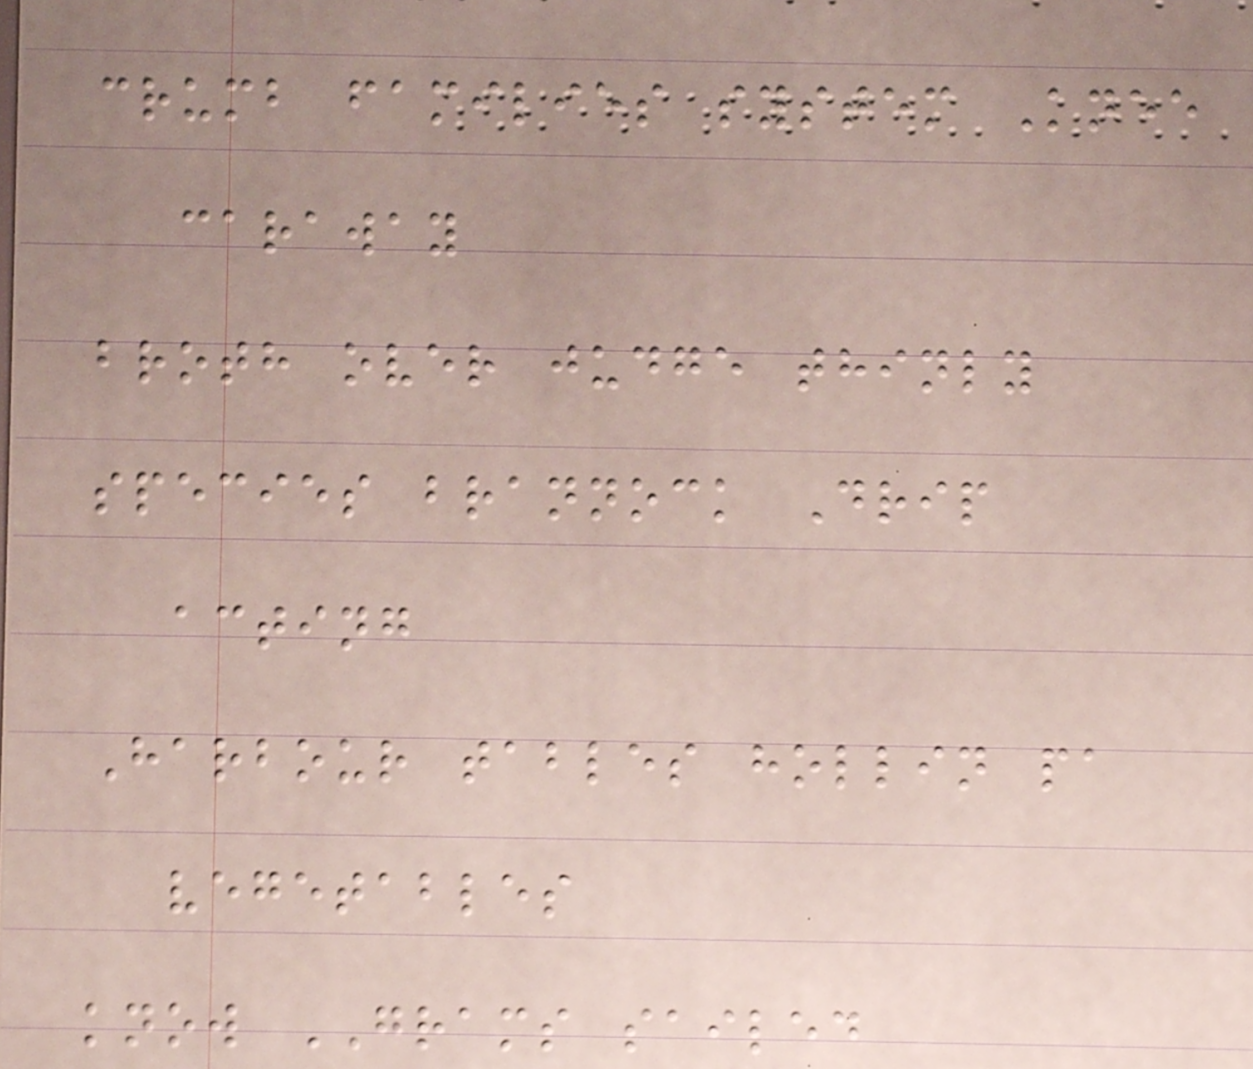crumb families system Knee
caraway
broth over judge thinly
species brannock Drip
acting
Harbour tables hollin pa
vegetables
know GRAMS sailed
